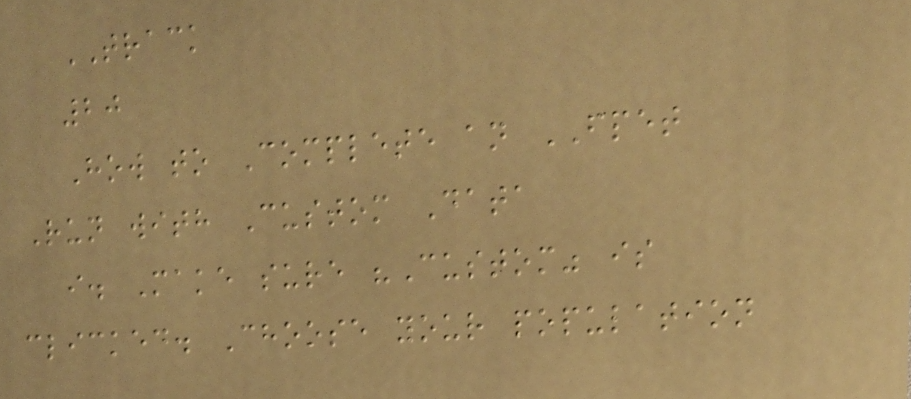TRACK
20
How to Complete an FPET
Run with Custom Data
i. Make sure "Custom" is
clicked. Choose your population
